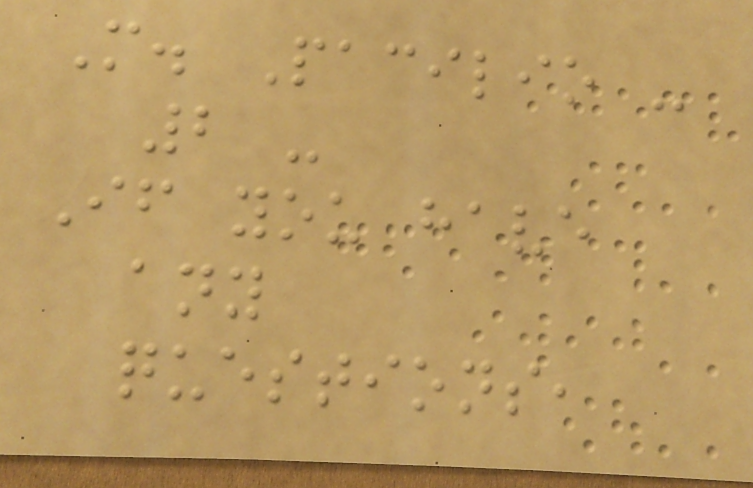M. Pacilio -
2 -
If you have
any
questions,
